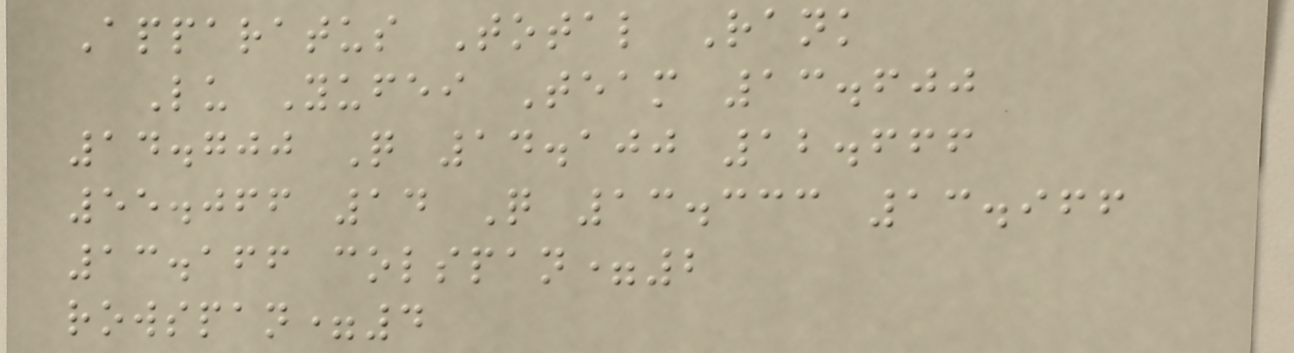Apparatus Total Rank
Lu Yufei Team 13.600
14.700 Q 14.100 12.666
55.066 14 Q 13.333 13.966
13.166 colspan=2
rowspan=4
